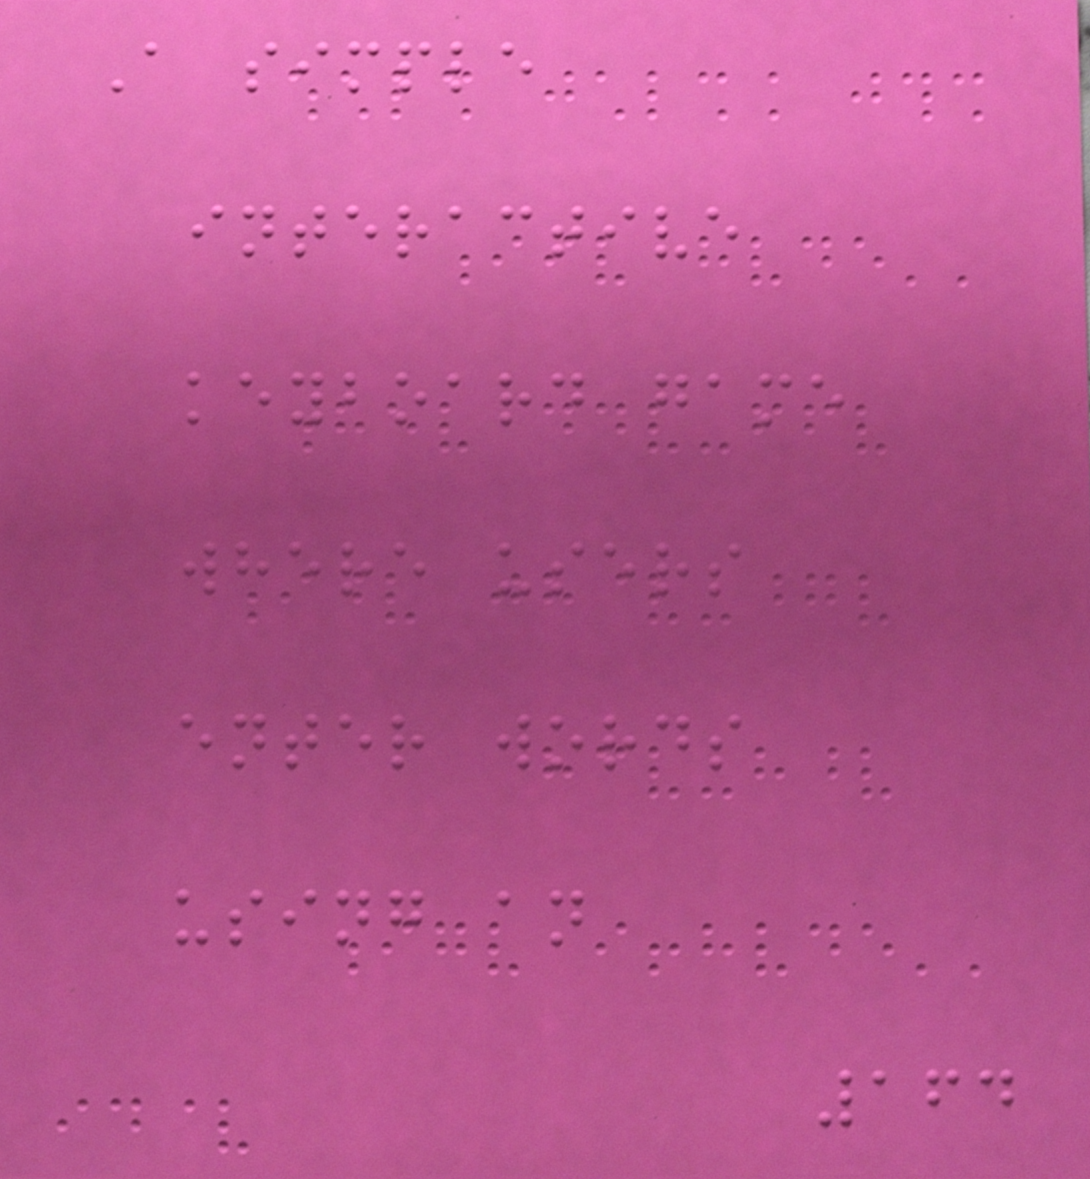A simple
interactive
keyboard game
where users
enter words
using an
164
